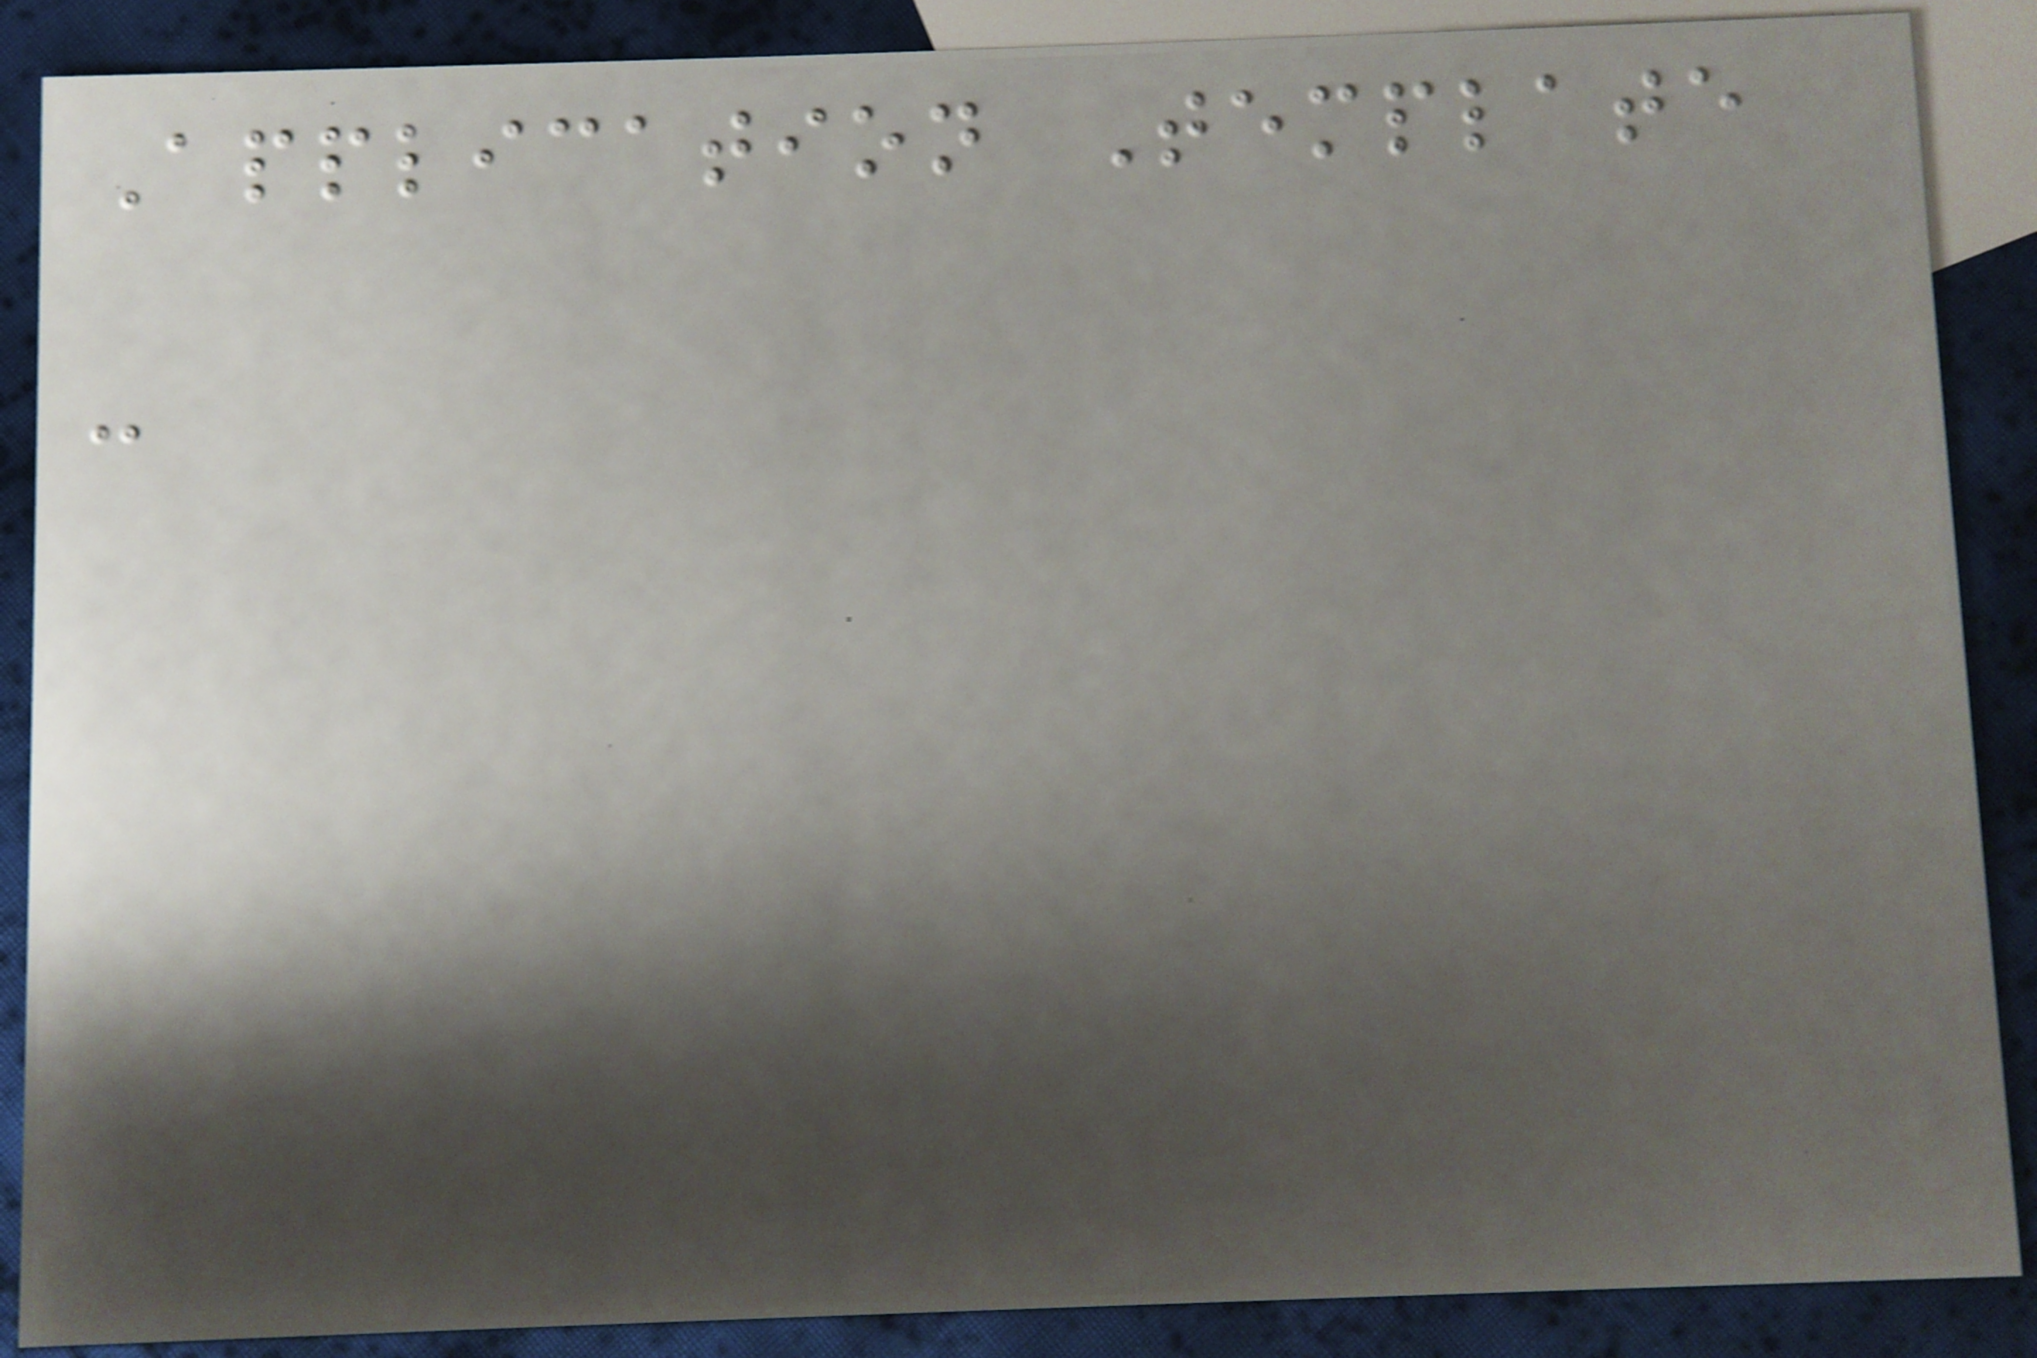Application Template
-
